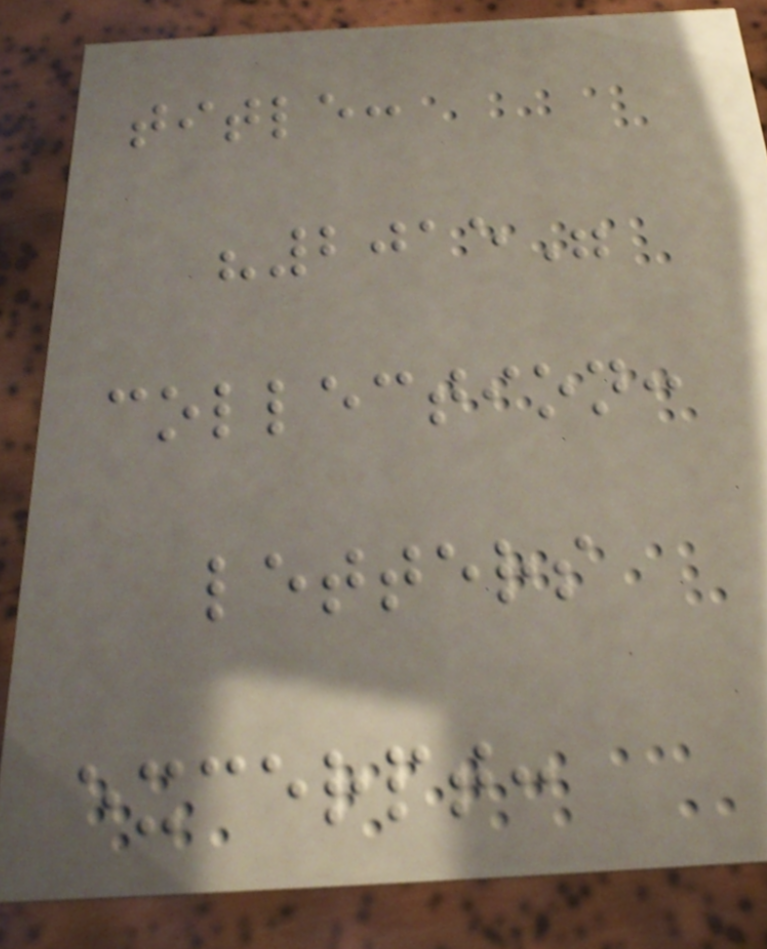title:
"2015"
collection:
letters
excerpt:
